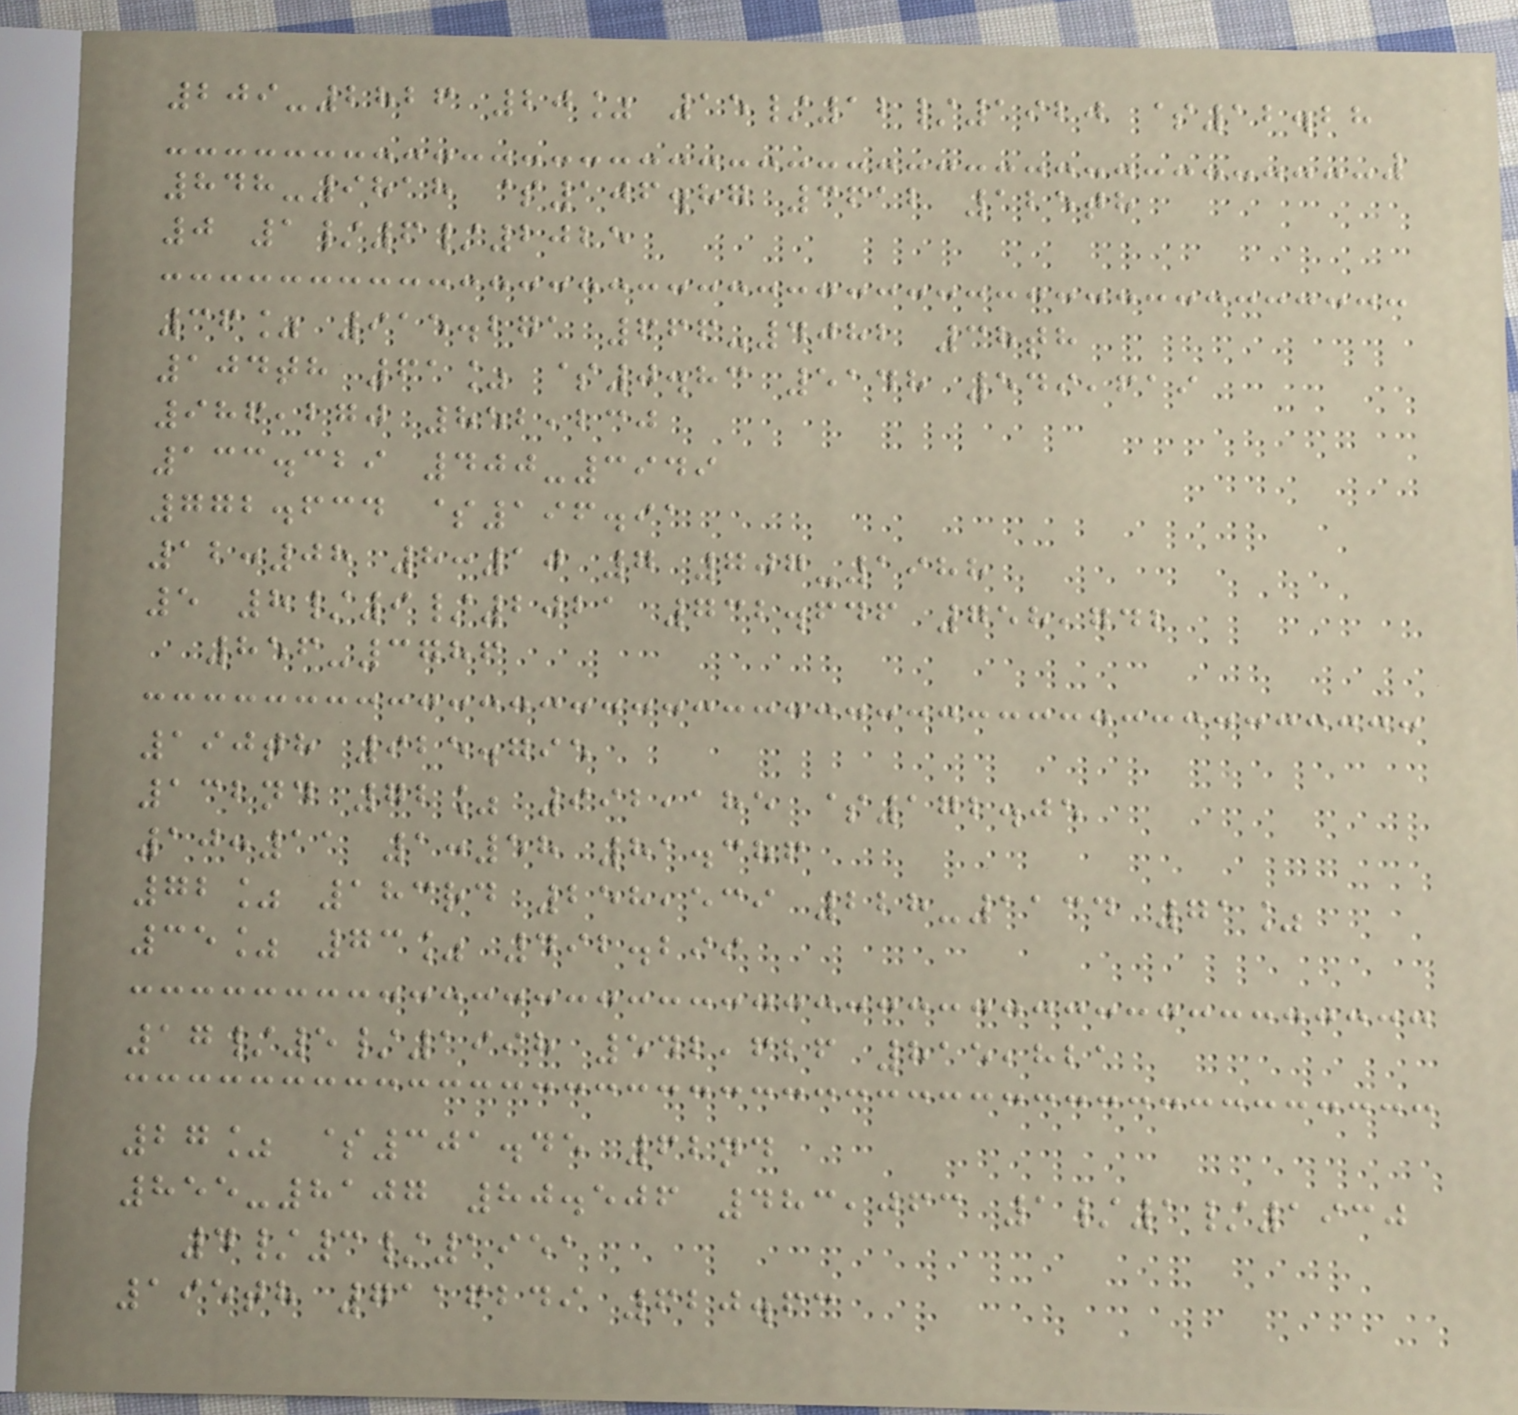209-2826 20% 15/12/1920 $12.28
848-9818 $106.87 3612 125th
0 1/6/2025
36% 915.271 666-4082 38th
104th 61% $0.83 5148 549,619
986,270 852,230
133.329 400-3949
772.634 $196.91
12:08 8:10 7 707-1988
5 8/9/2021 732.646 758,742
856-3786
190th 925.795
132nd 72% 992,185 $172.05
10:11 1:58 81.386
72% 183rd 258,539 228-1134 71%
35% 73% 492.299
17/5/1998 542,626 815,821
27% $301.45 62nd
855-8107 80.506 483,063 1/1/1930
4/3/1951
195th 7116249 620.63
